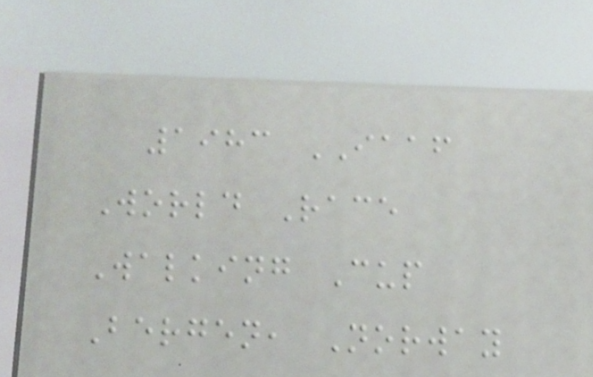1983 IAAF
World Race
Walking Cup
Bergen, Norway
